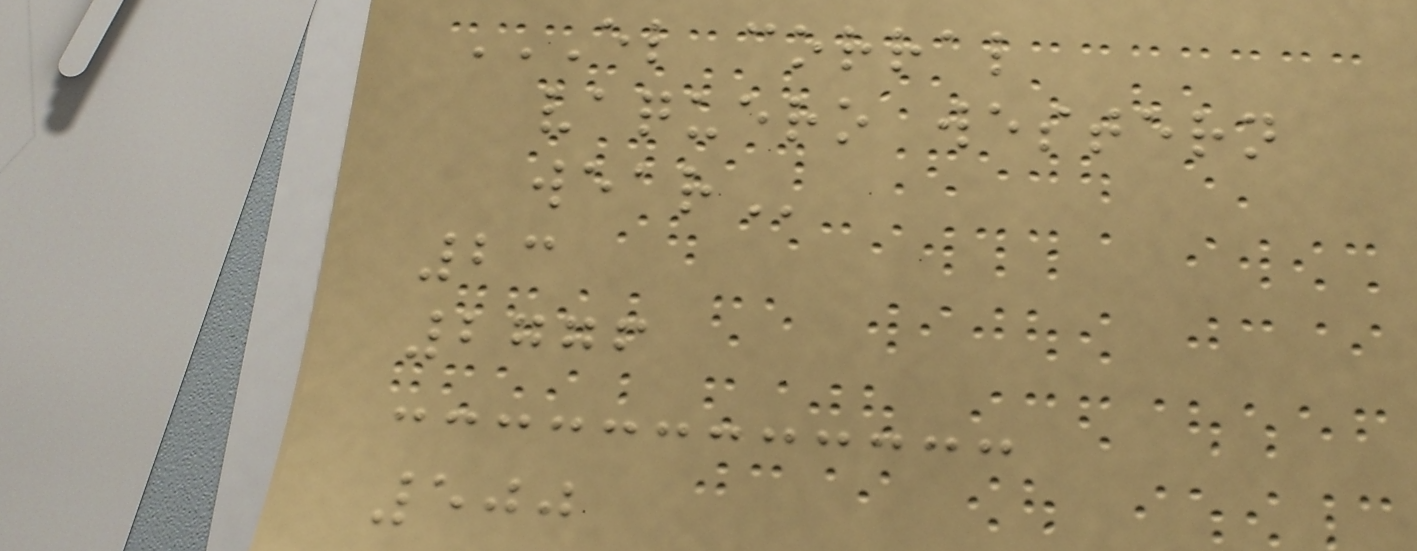EL CORRAL
VAQUERO WESTERN
WEAR
23
2776
500
